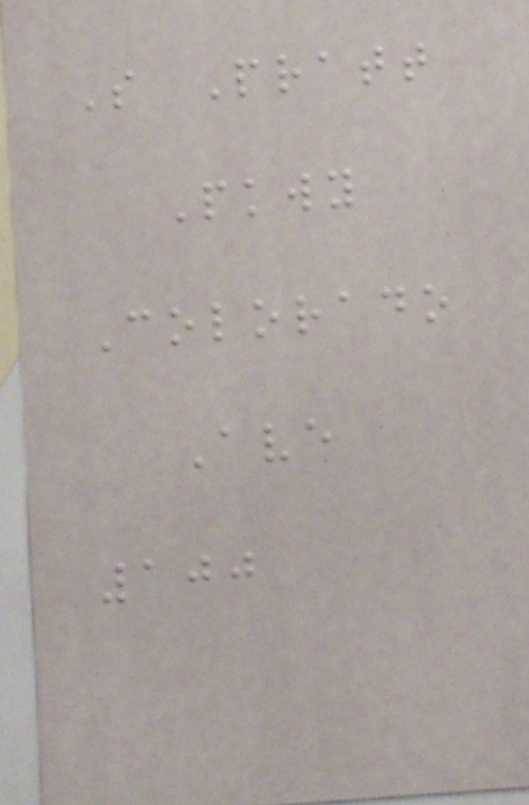S Pratt
Pkwy
Colorado
Ave
100
